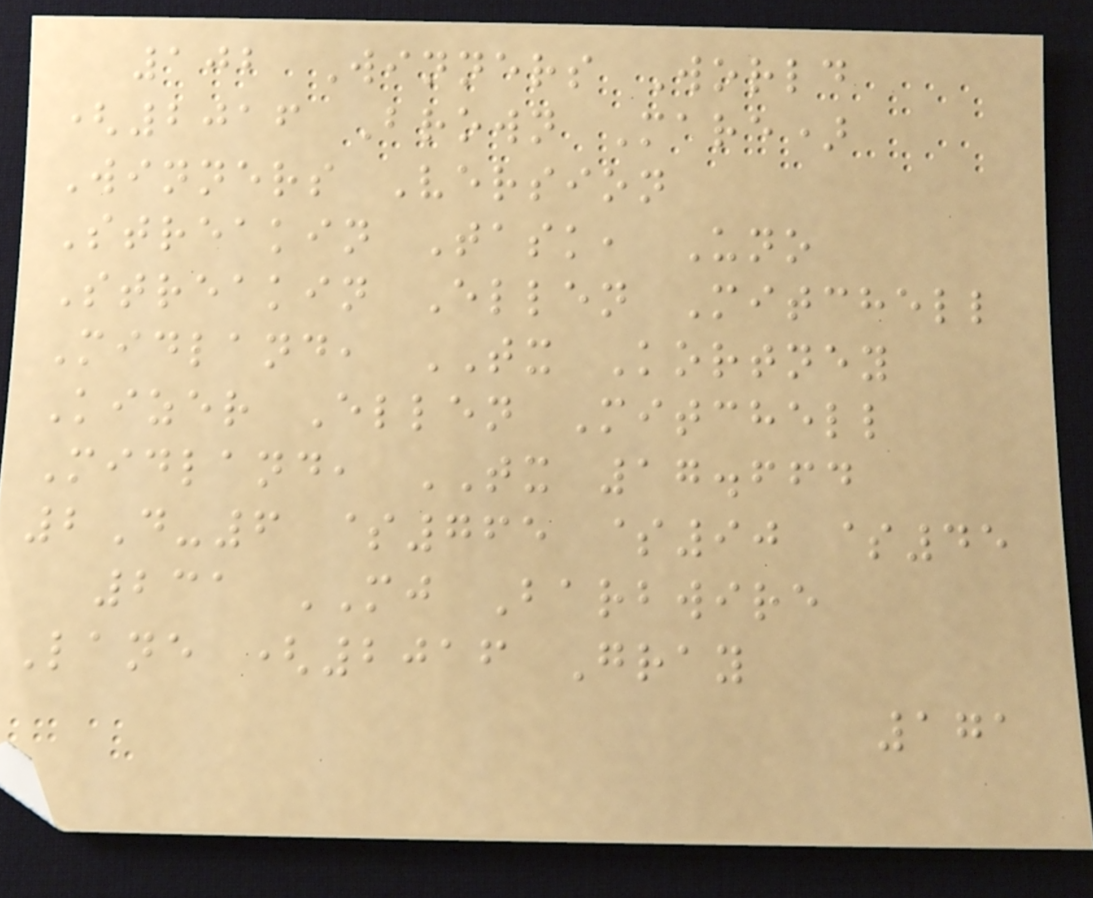102 Winners World
(2016 Brown Mare)
Winners Version
Streakin Task, Uno
Streakin Ellen Mitchell
Midland, TX Kortney
Kizer Ellen Mitchell
Midland, TX 17.664
2D-6 $765 $90 $45
231 MJ Barbwire
Lane (2016 Gray
171
